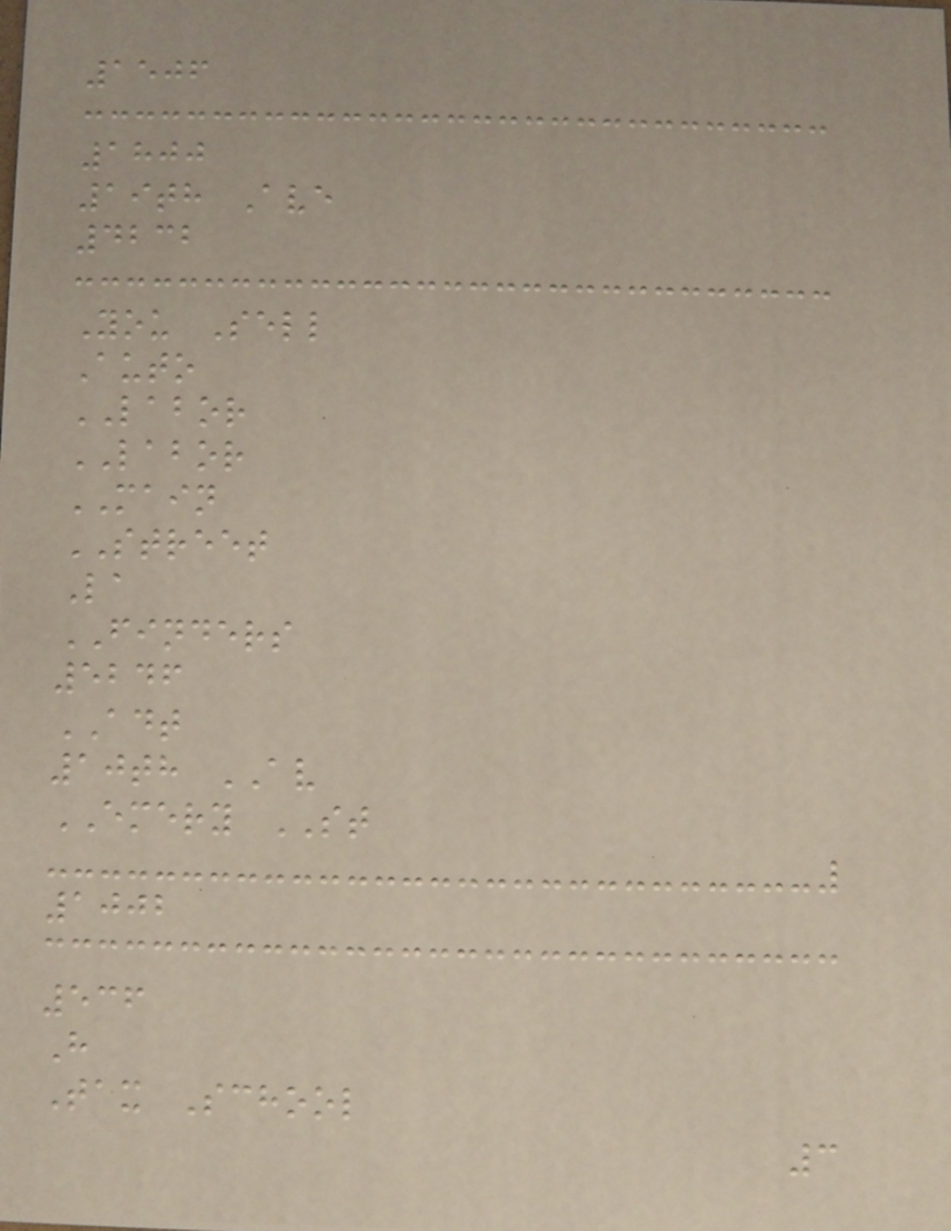1506
1800
19th Ave
4232
You Sell
Auto
LABOR
LABOR
MAIN
STREET
La
FINDERS
5246
ADT
10th AV
EMERY ST
1002
536
H
Tax School
3
